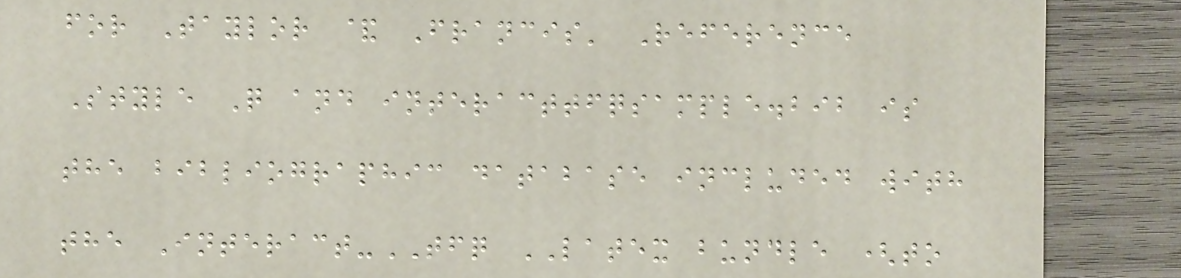for Taylor & Francis' Reference
Style Q and interacttfqsample.bib is
the bibliographic database included with
the Interact-TFQ LATEX bundle (to
